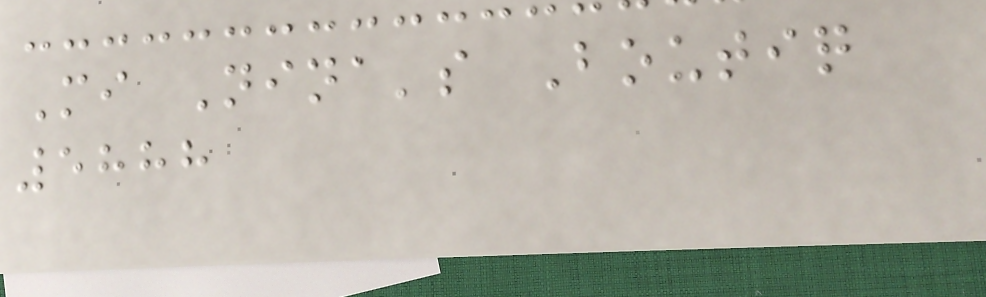Mi Nina's Boutiq
5888
